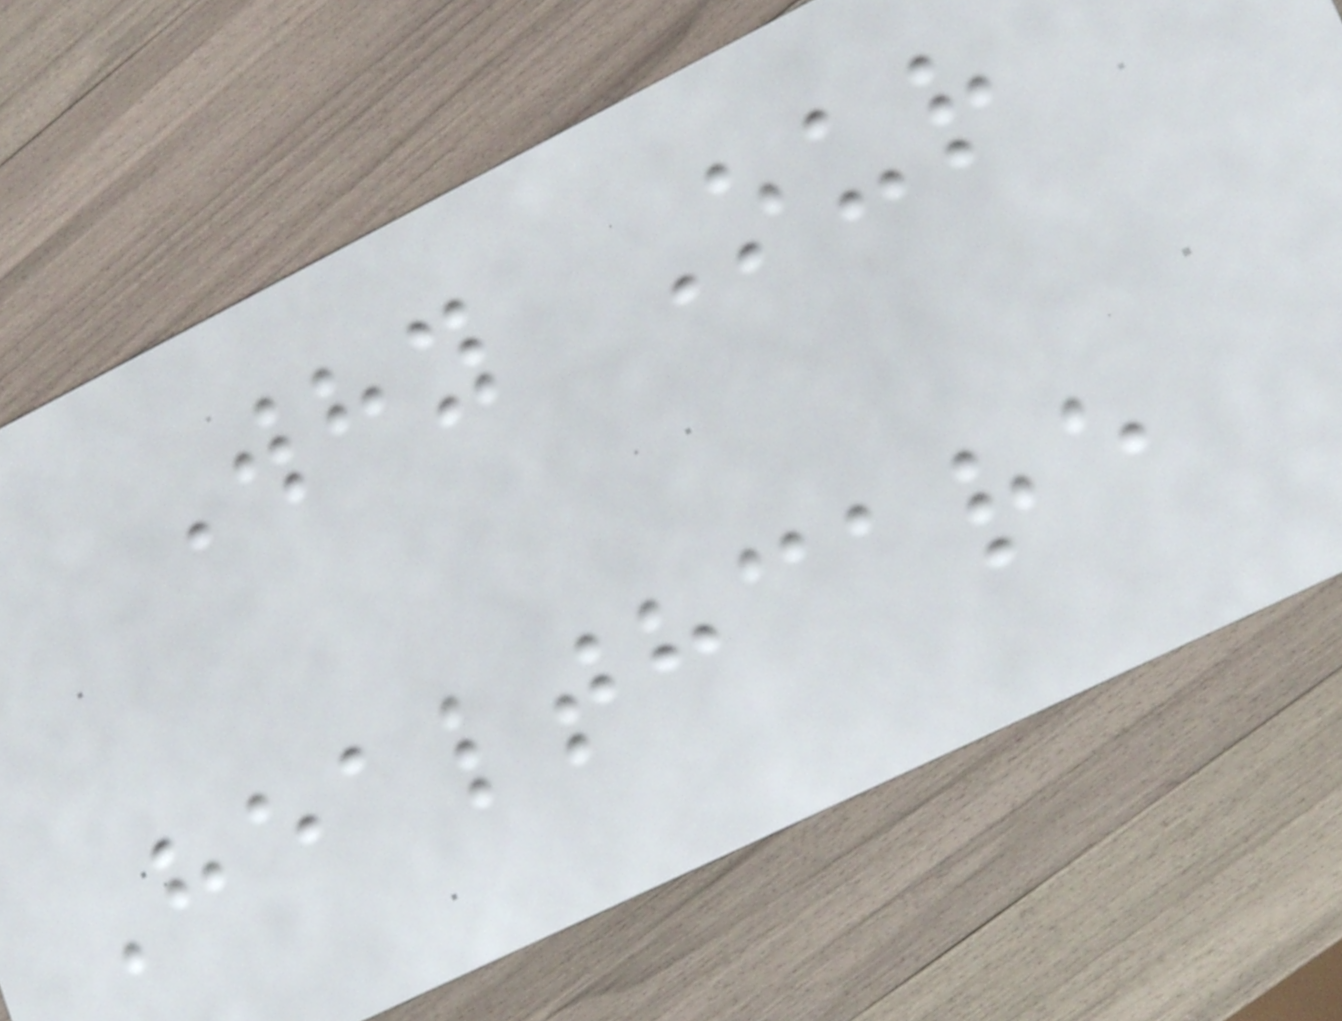Why Our
Healthcare
